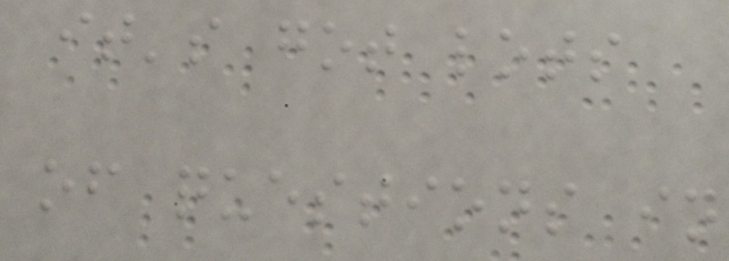it's got lots
of questions in
